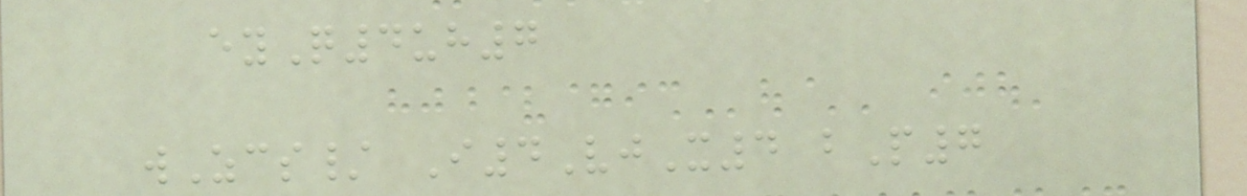eyQ4uh7
wZcs/ I4VjX4 bP7
